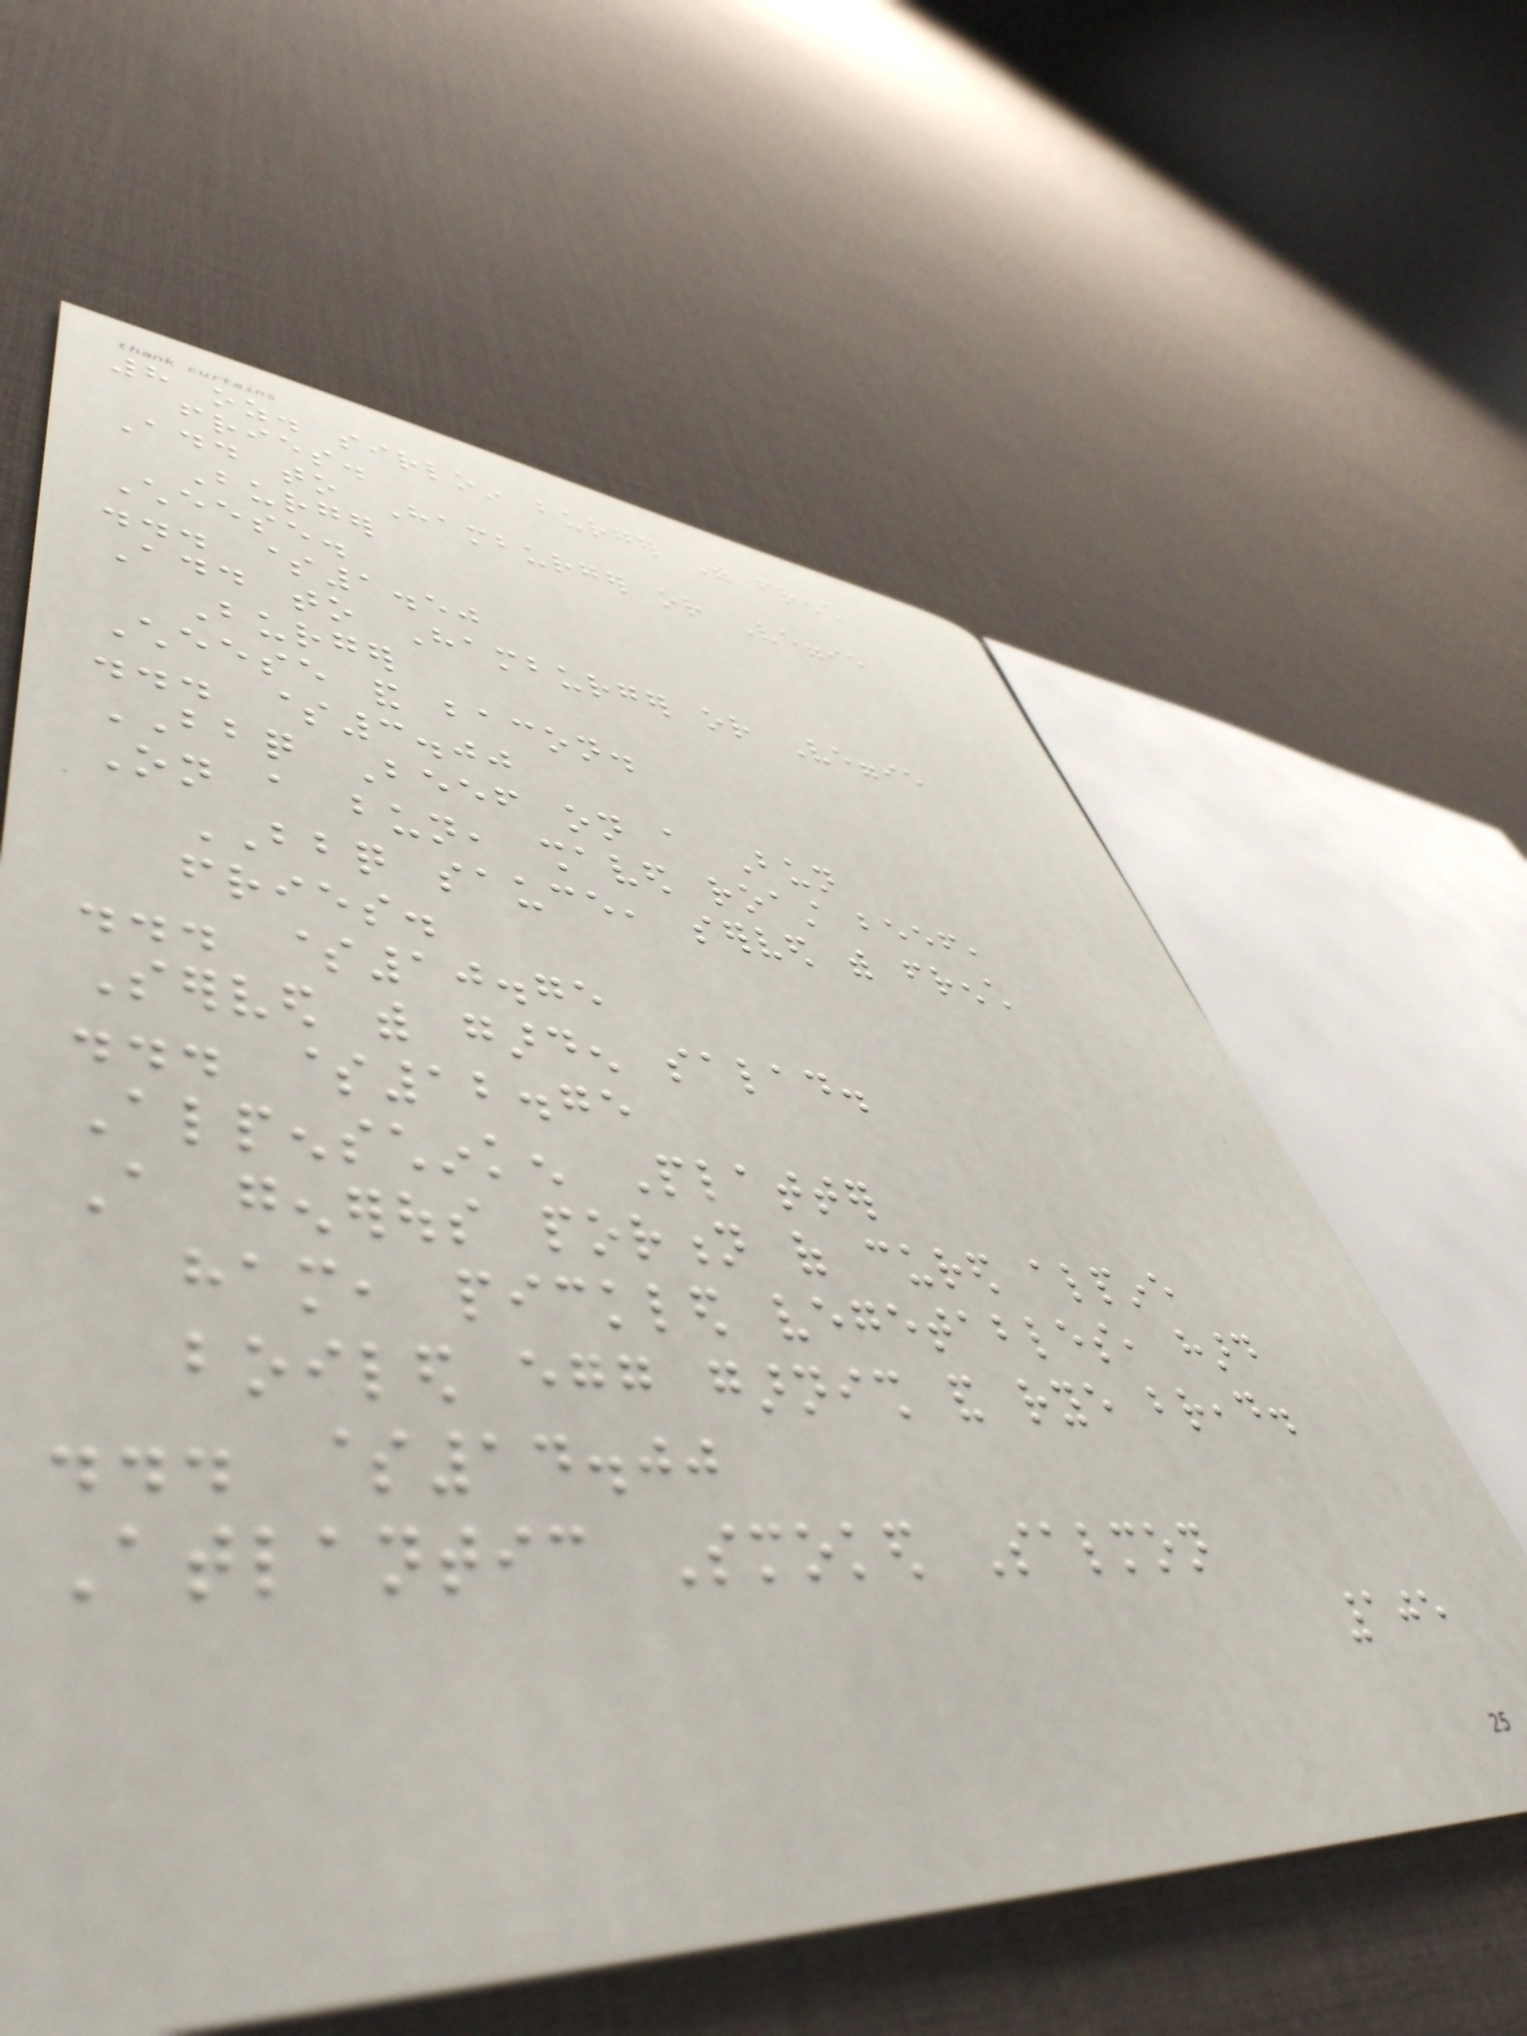8 oz. sirloin burger With french
fries.
Add to Hamburger or Veggie
Burger
Cheese.
... $1.50
Add to Hamburger or Veggie
Burger
Cheese and bacon.
... $3.00
BBQ Beef on a Bun
On a bun, shaved roast beef,
BBQ sauce, served with french
fries.
... $10.75
Served with garden salad.
... $12.75
Alpenschinken Platter
A generous portion of cured alpine
ham, pickled vegetables, hard
boiled egg garnish and rye bread.
... $14.00
Atlantic Smoked Salmon
105
